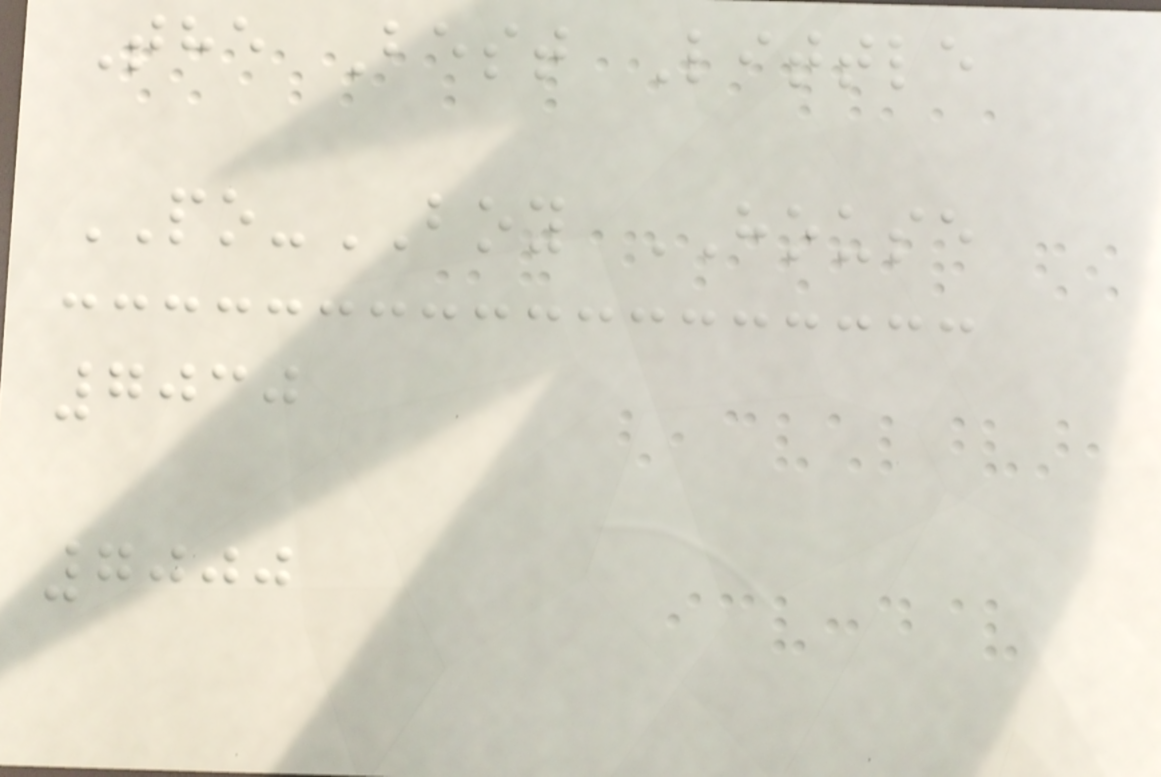The Best Little
PO-BOY HOUSE
7030
7000
